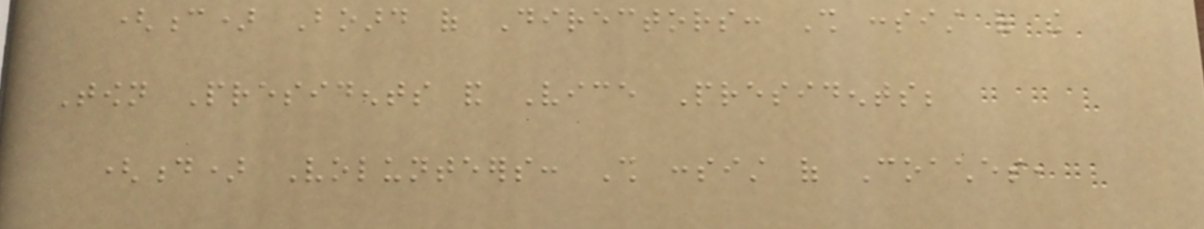(c) Board of Directors: Shall consist of the
Town Presidents and Vice Presidents;
(d) Volunteers: Shall consist of Coaches,
